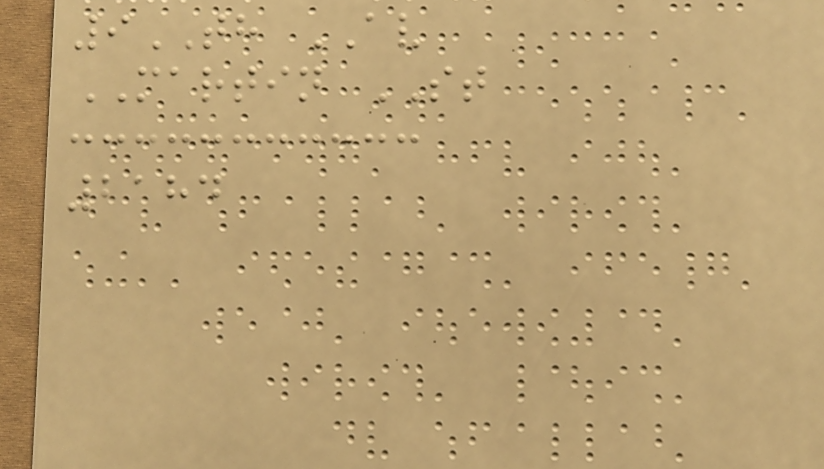9TH AV
MARTIN ST
2184
